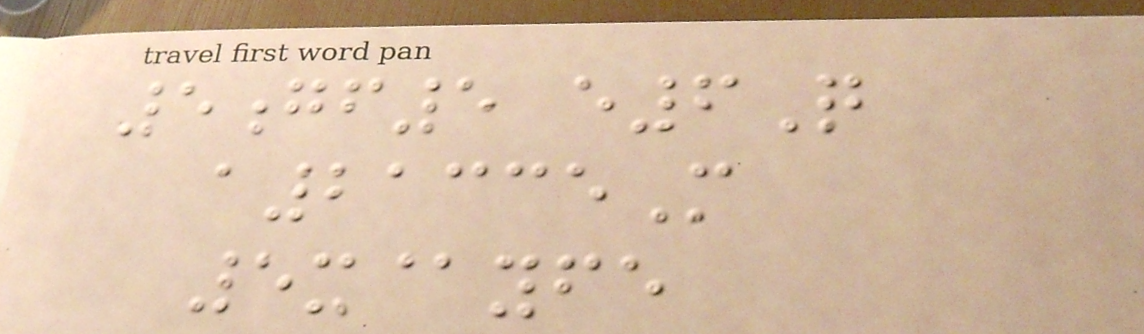5gf5 e6Q
a21335M
5x@yfe
